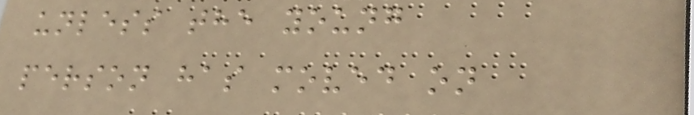unless the young
person has moved on
